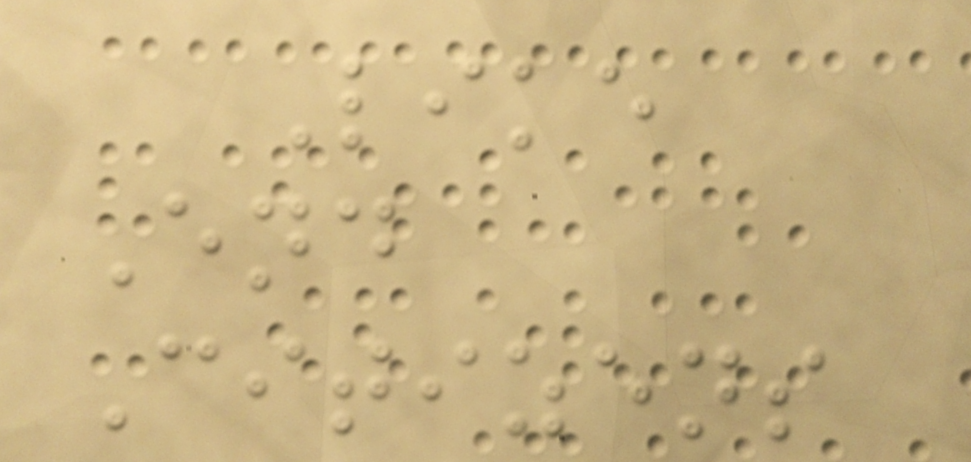Like
End
Citizens
